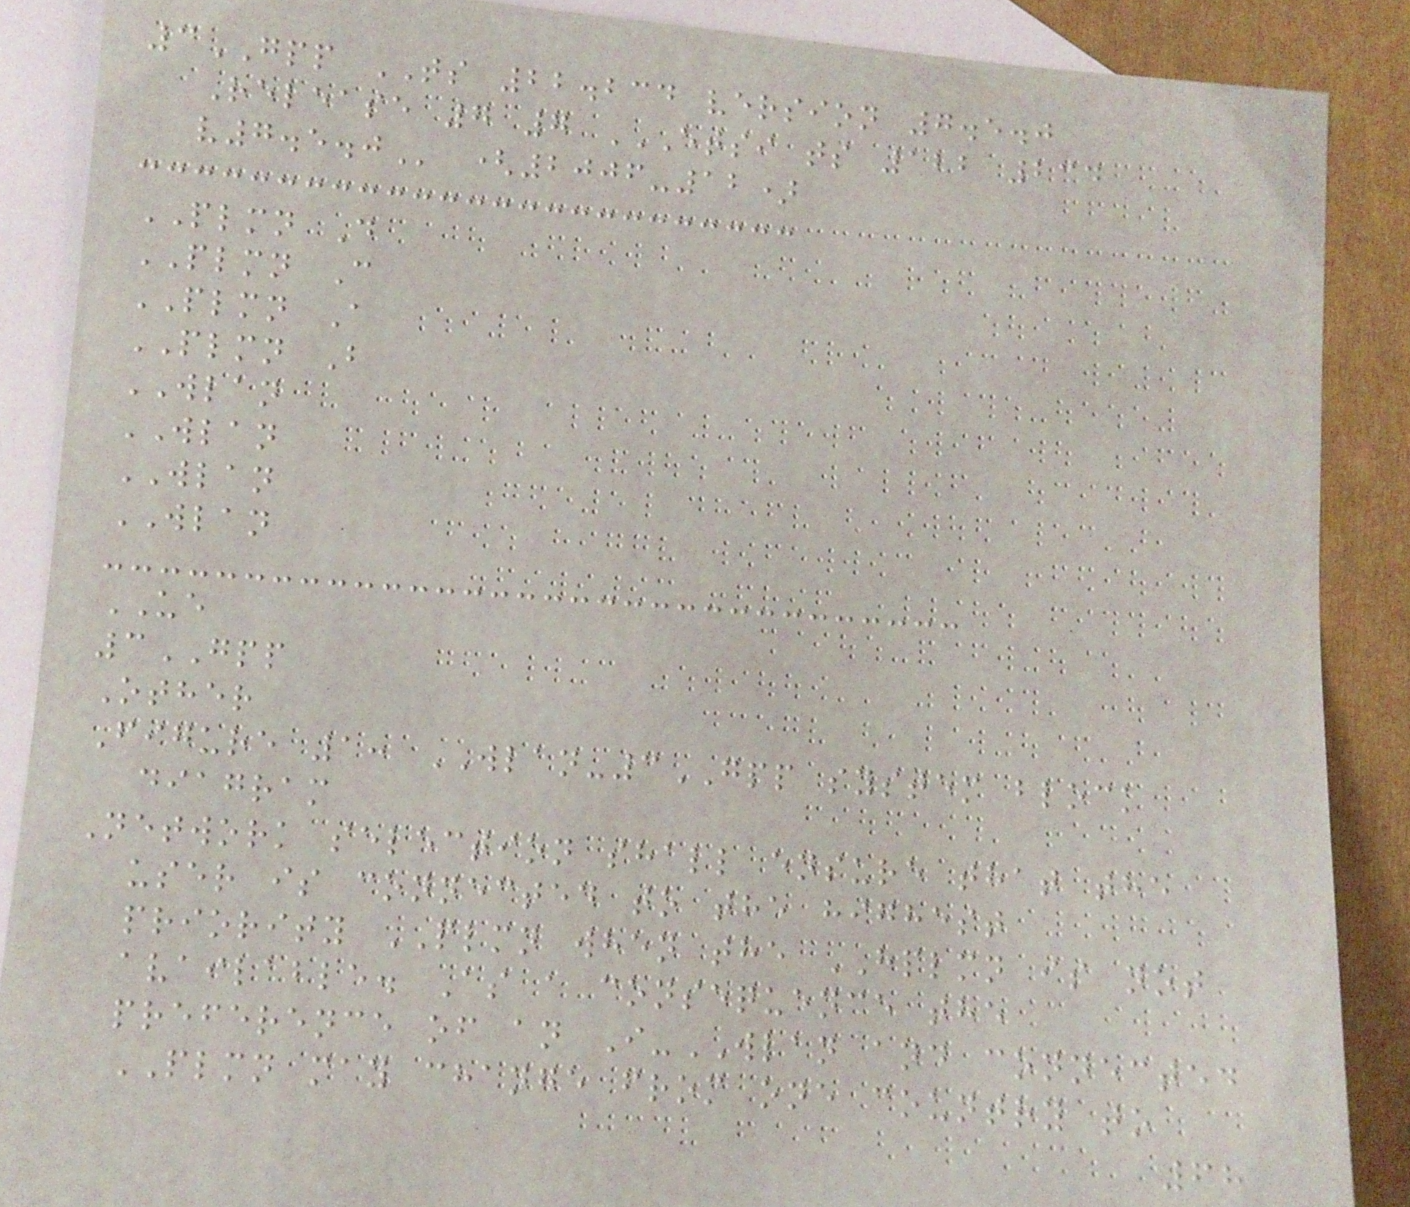3GPP TS 22.234 version 7.5.0
Release 7 7 ETSI TS 122 234
V7.5.0 (2006-12)
PLMN D
PLMN C
PLMN A
PLMN B
WLAN
WLAN
WLAN
WLAN
UE
3GPP
Other
Figure 1: WLAN-3GPP system block
diagram
Network selection shall ensure that the
user is connected to the highest
priority PLMN when the HPLMN is not
available. As a consequence the
preference of an I-WLAN and connected
PLMN may change from one country to
68
